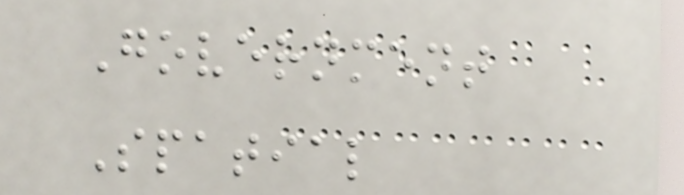Government
Spatial
